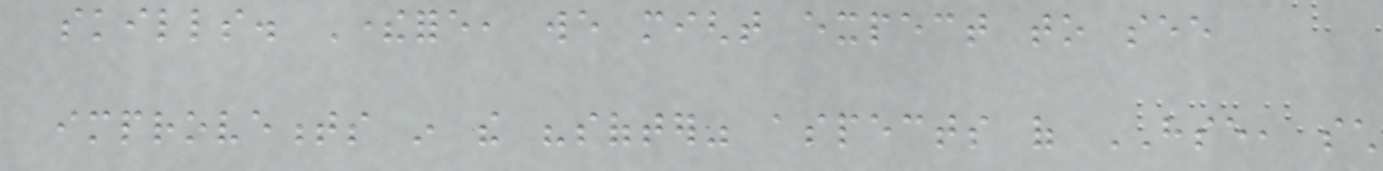skills. Therefore, we might expect to see
improvements in the "softer" aspects of HSE, such
